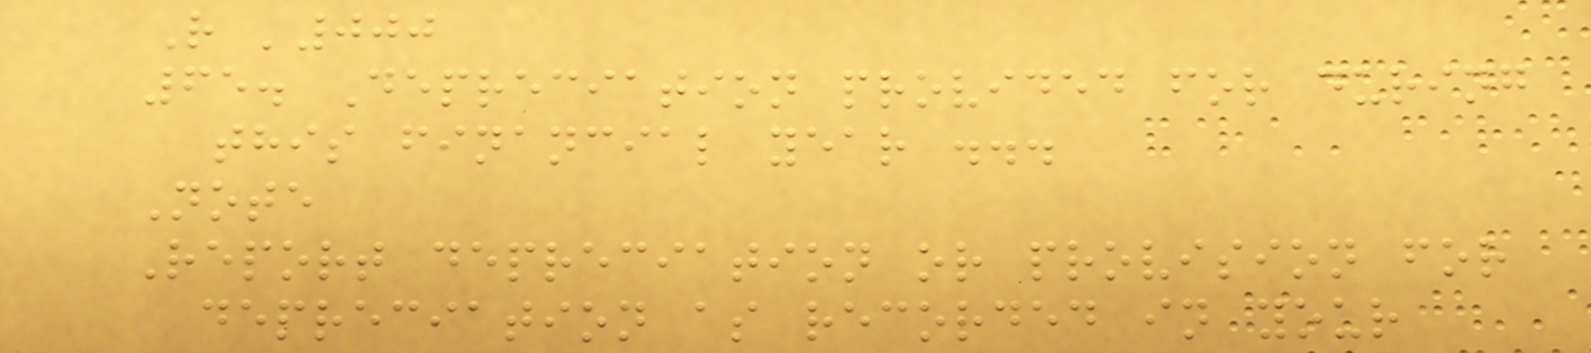R '000
65. Depreciation provided for during
this financial year ...
Note
Report depreciation or provision for
depreciation as recorded in your
